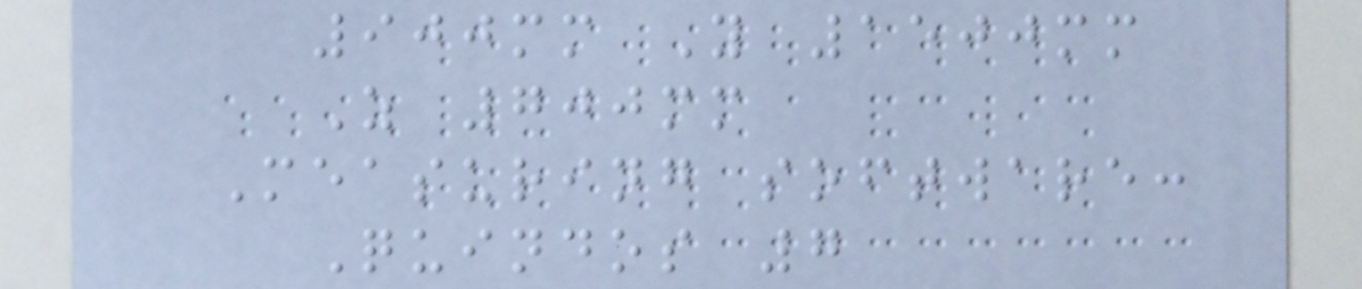900mm Y 1500mm
Z 700mm
Measuring software:
Quindos 7
